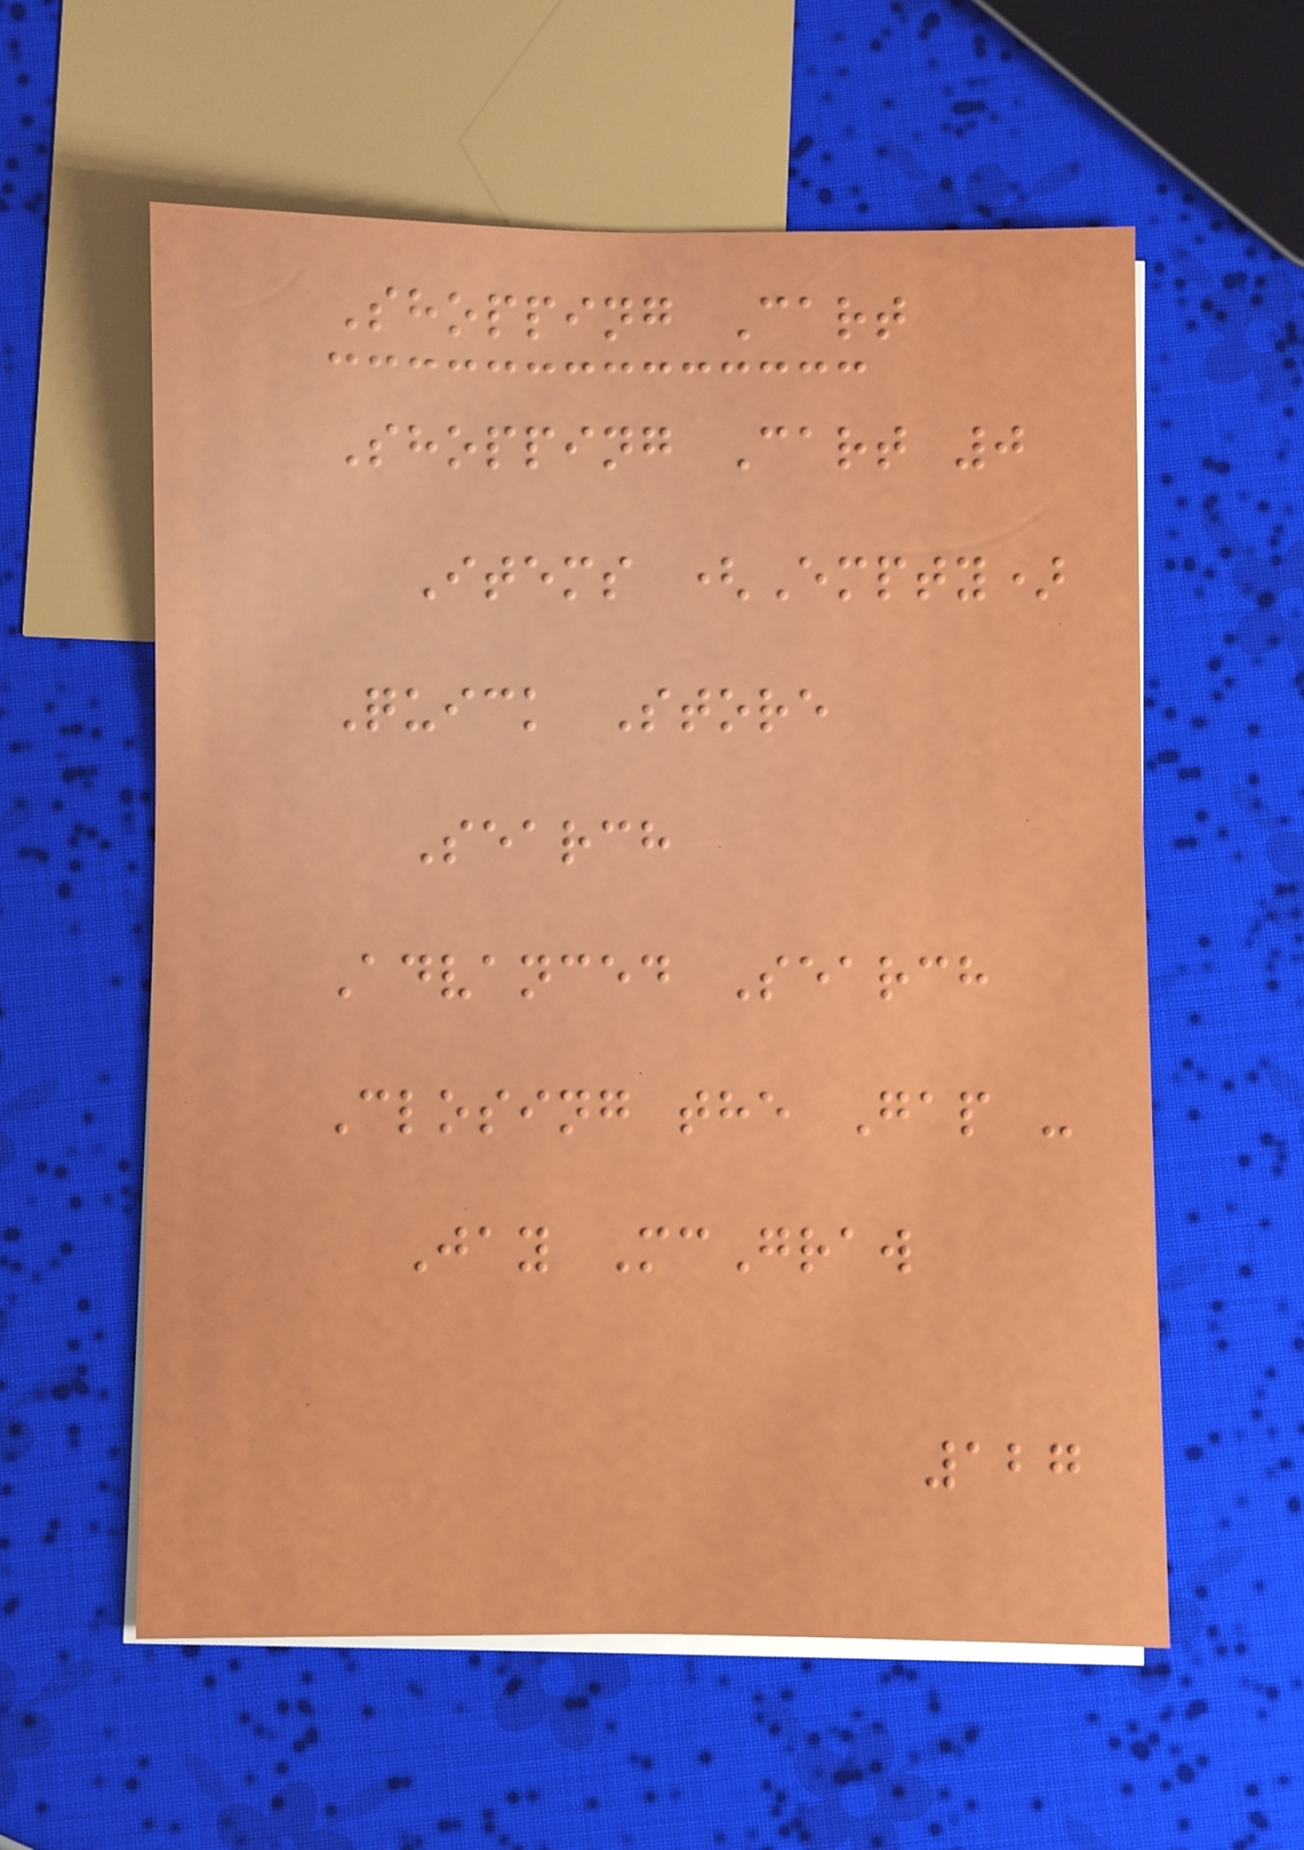Shopping Cart
Shopping Cart 0
Items (Empty)
Quick Store
Search
Advanced Search
Closing the Gap -
Jay McGraw
127
